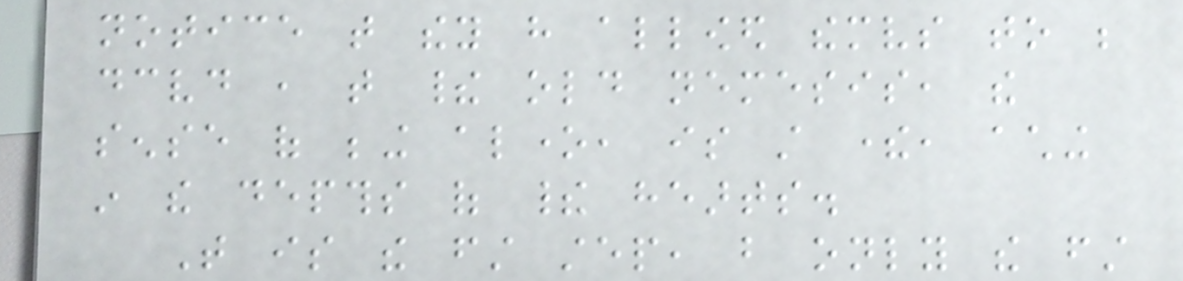notice that they have allowed themselves to be
deceived , that their old nemesis, the
sense of being alone, is still there, aching
in the depths of their hearts.
That is the first step, but only the first
